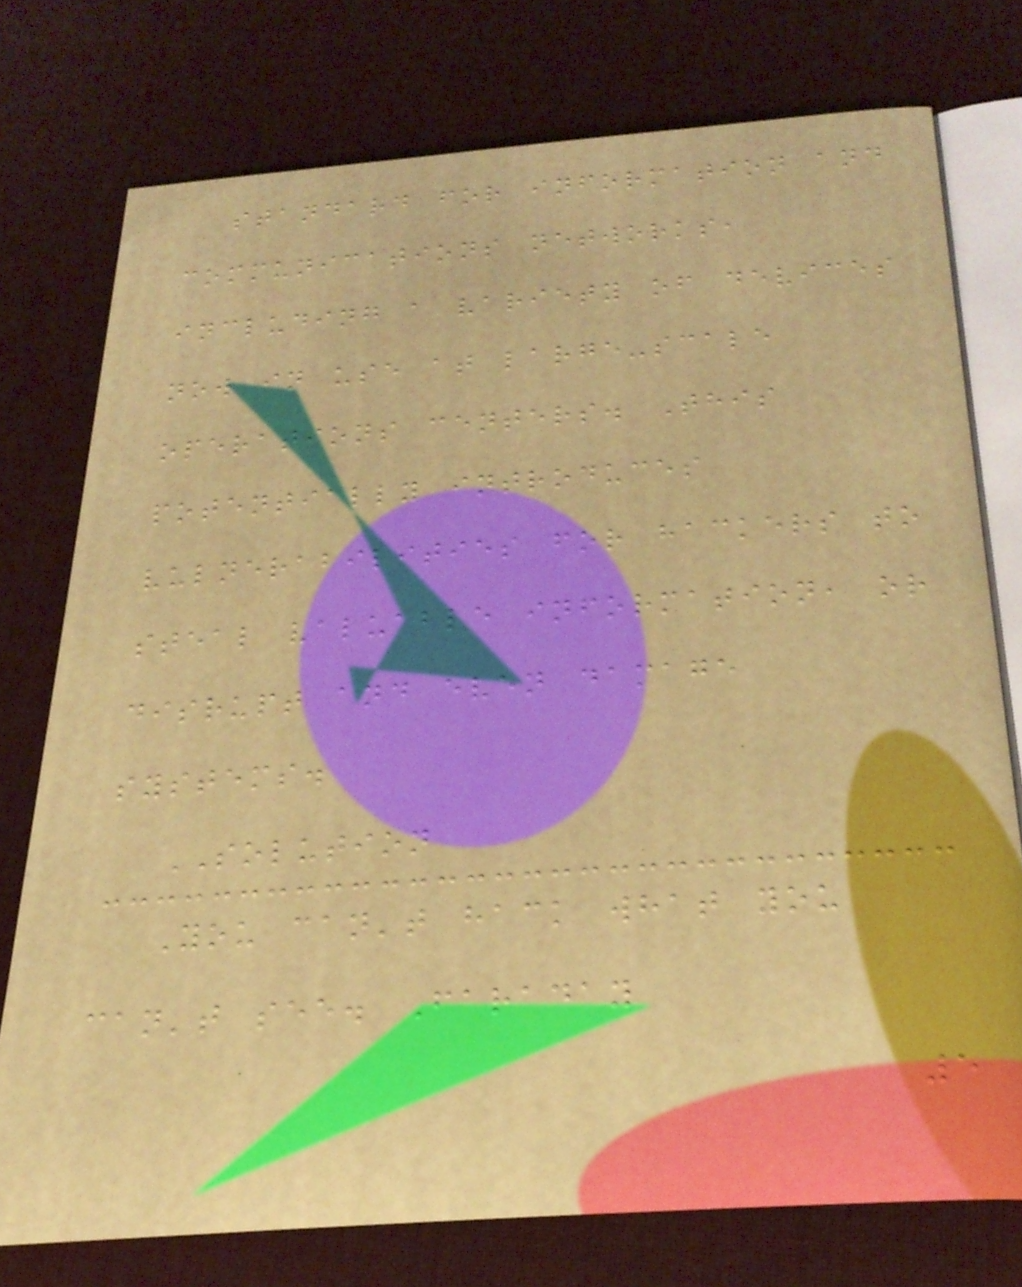standard for information and
communications networks,
including a variety of devices
now in use at large-scale
operations centers. This
potentially introduces
vulnerabilities for hackers to
steal valuable information, or
disrupt and even damage
systems.
SOLUTION
You can't hack what you
can't see. Faraday
5
